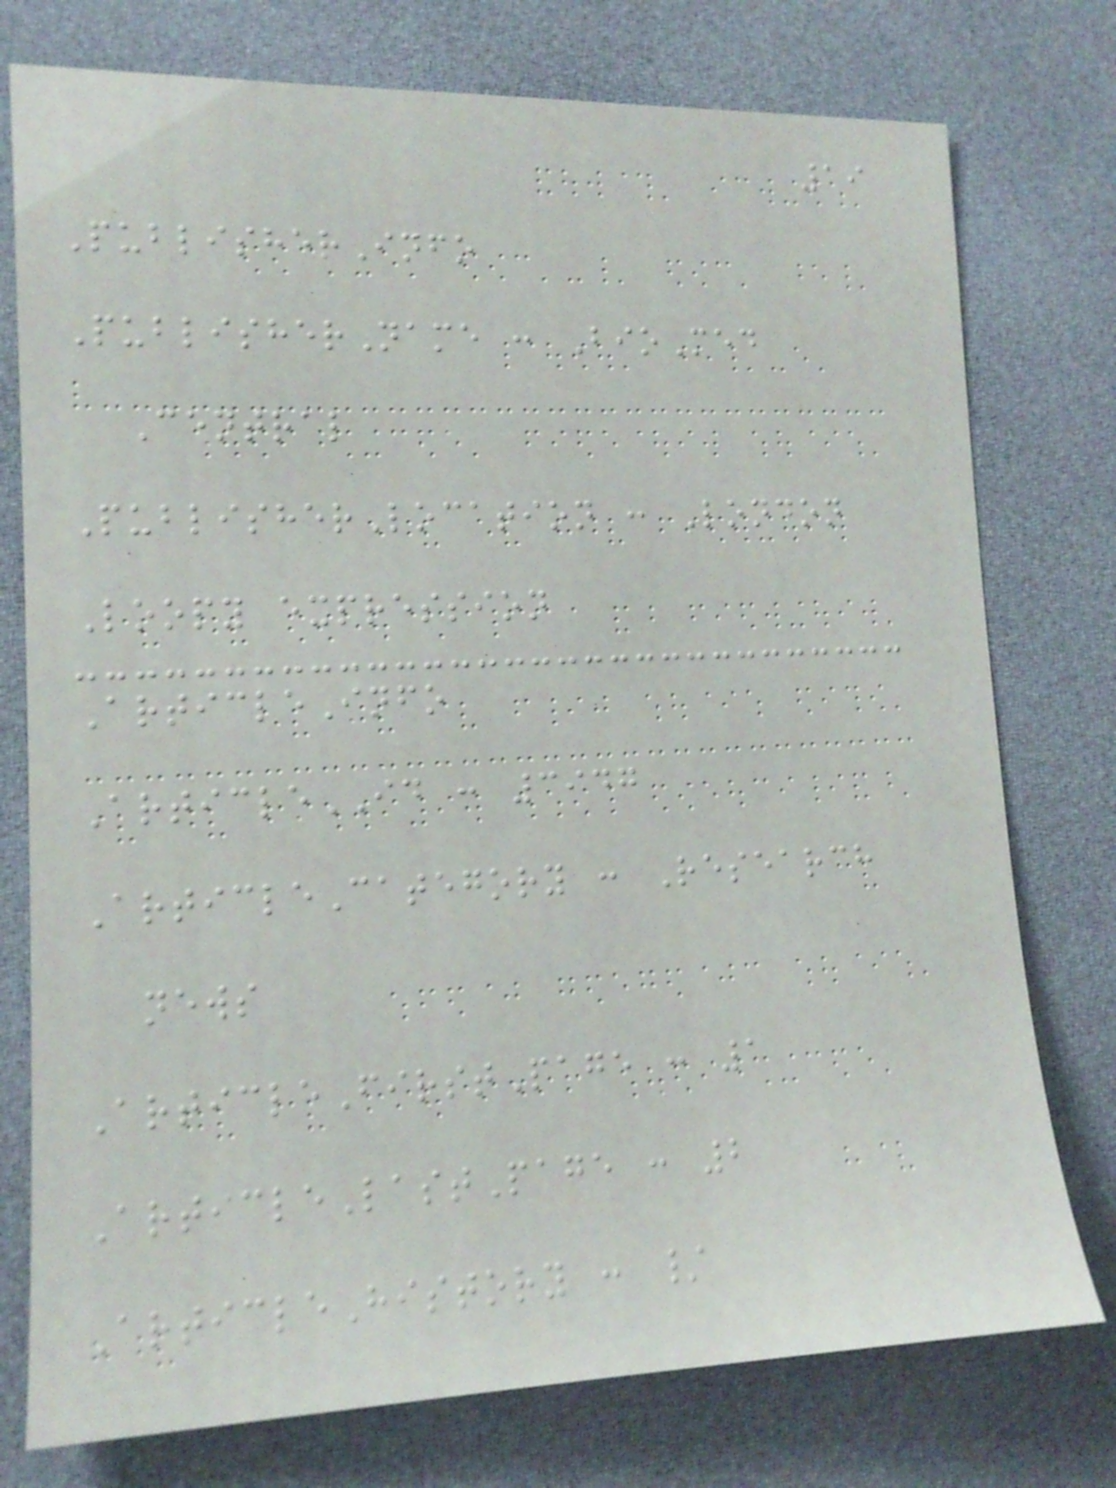19
PublisherInfo
PublisherName : BioMed
Central
PublisherLocation : London
Loopy expression
ArticleInfo
ArticleID : 3947
ArticleCategory : Research
news
ArticleFirstPage : 1
ArticleLastPage : 2
ArticleHistory : /
